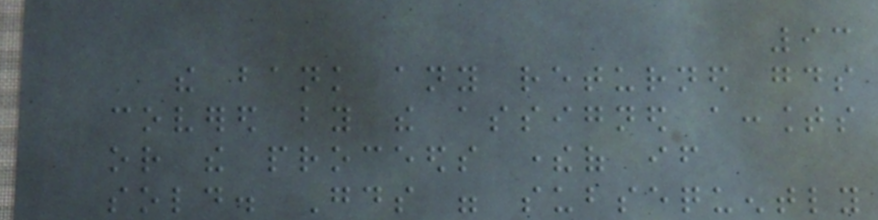93
the bank any returned goods
covered by the assigned accounts
or the proceeds thereof if
sold. Goods were subsequently
